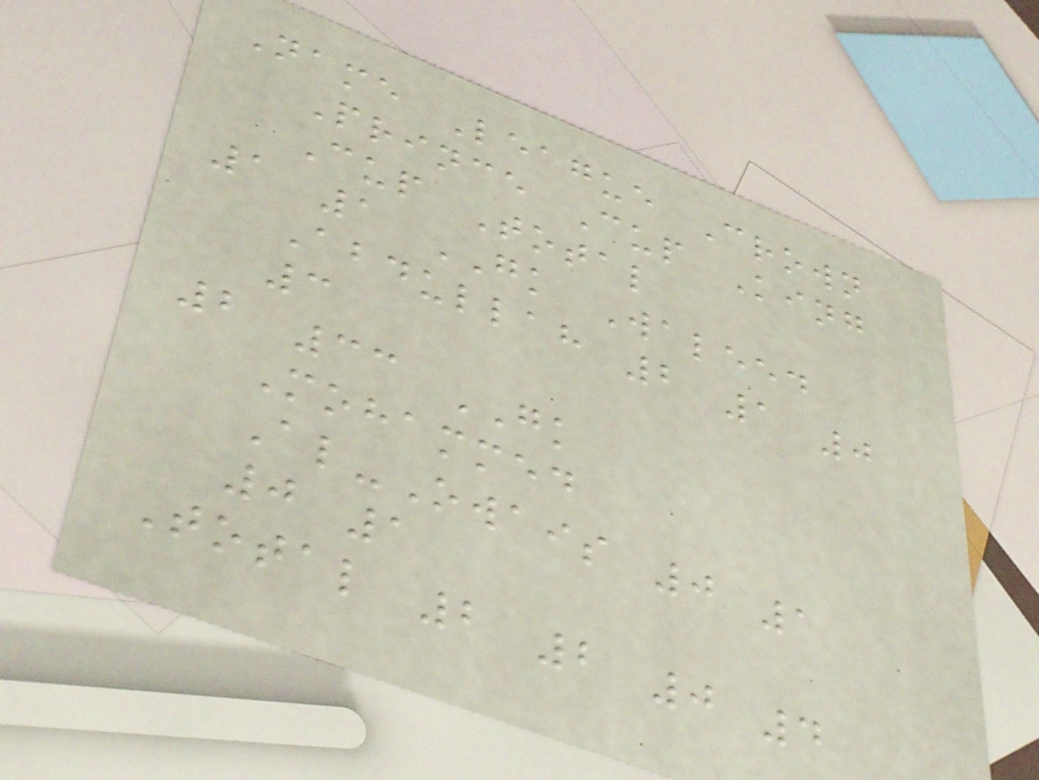Name League Crown
Prince Cup King
Cup Total
1 1 GK Waleed
Abdullah 2 1 0
3
2 33 GK
Mohammed
Al-Owais 0 1
0 1
Total 2 2 0 4
